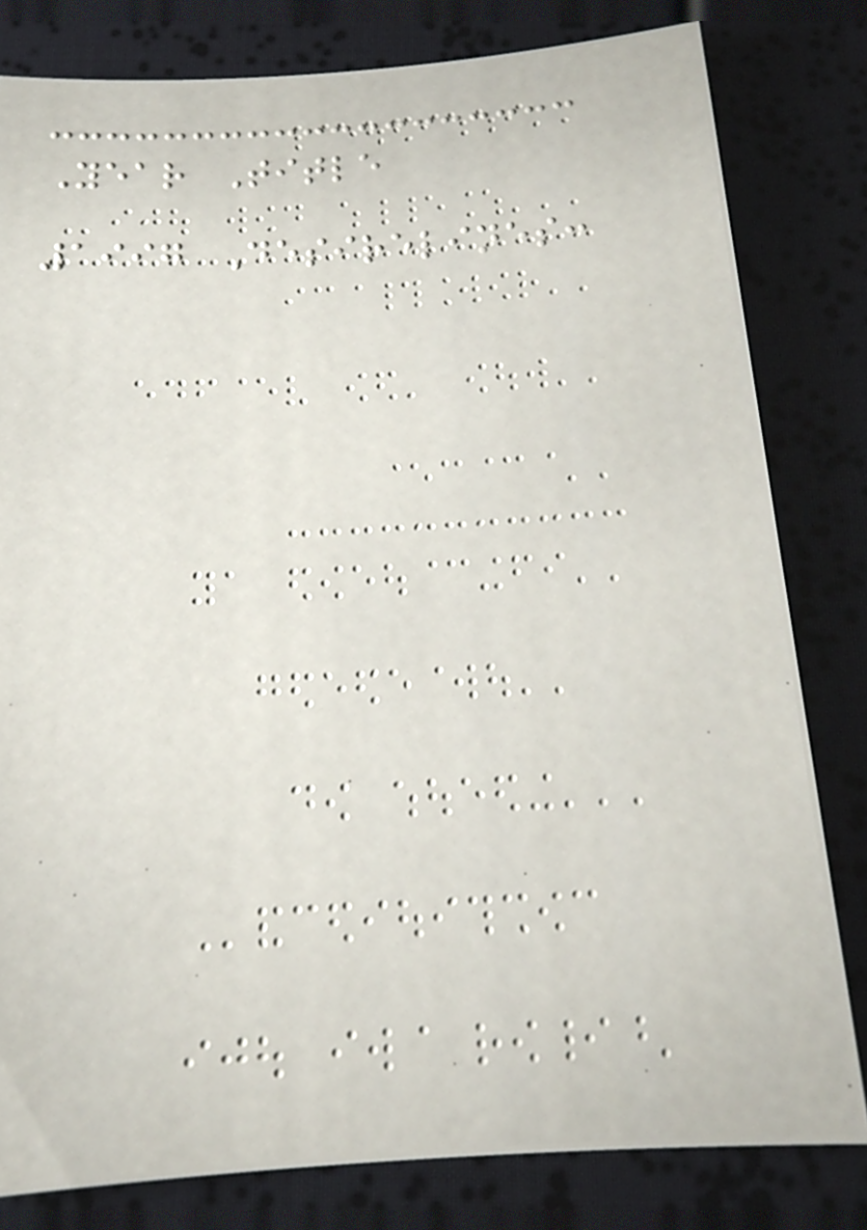Year Title
1997 Desirelines:
